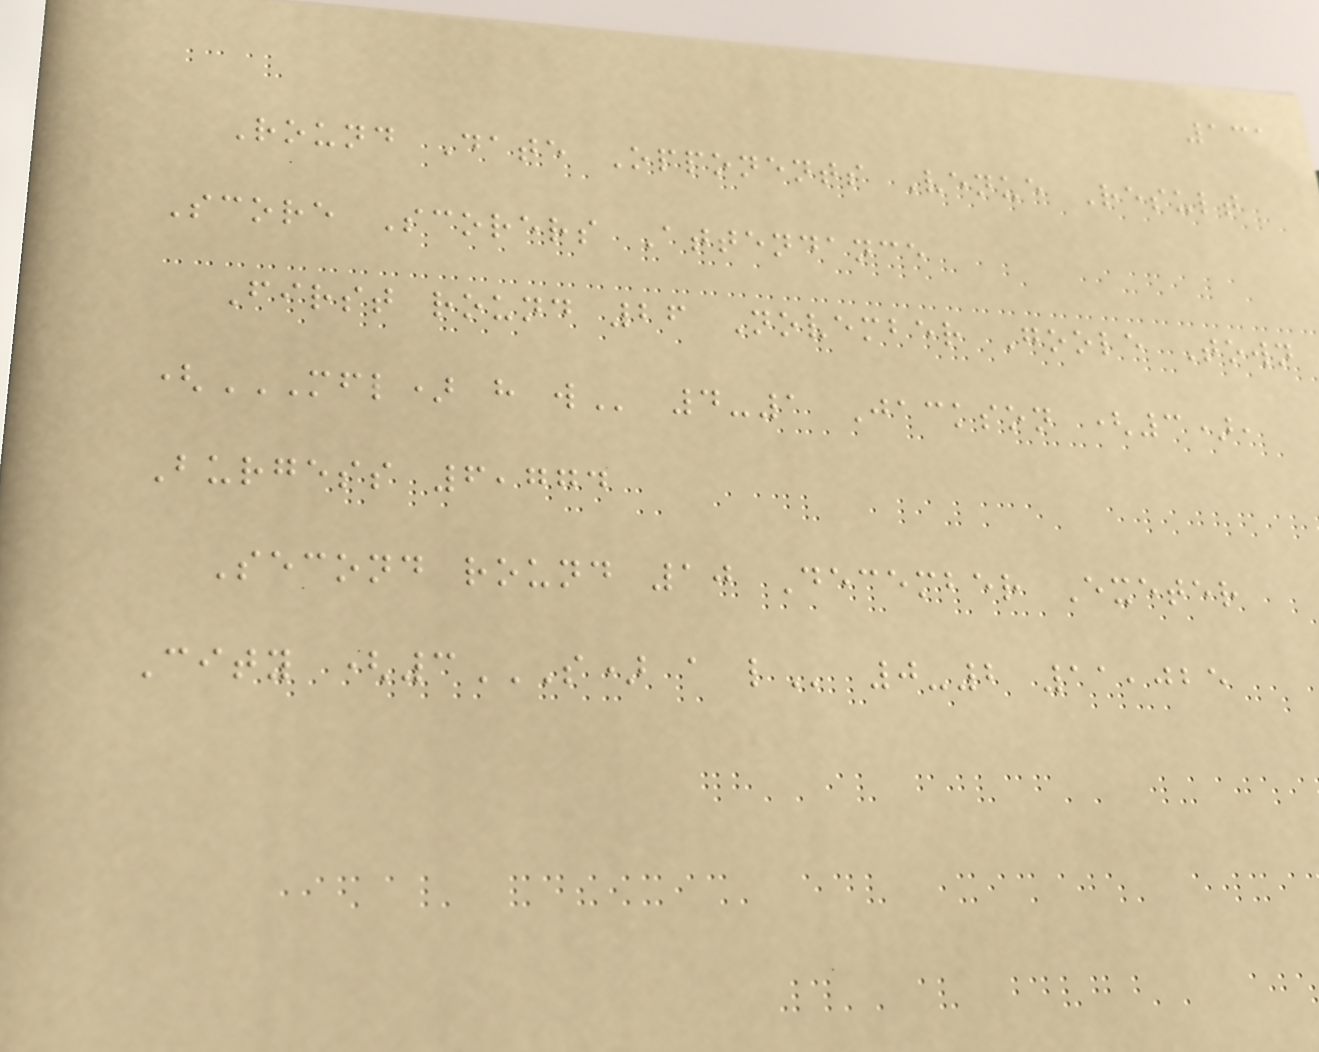131
Round Date Opponents Venue Result
Score Scorers Attendance
First round 26 November Goole Town
(MFL) H W 4-1 Jackson (3),
Burgess 6,774
Second round 10 December Exeter
City (3S) A L 0-2 11,025
